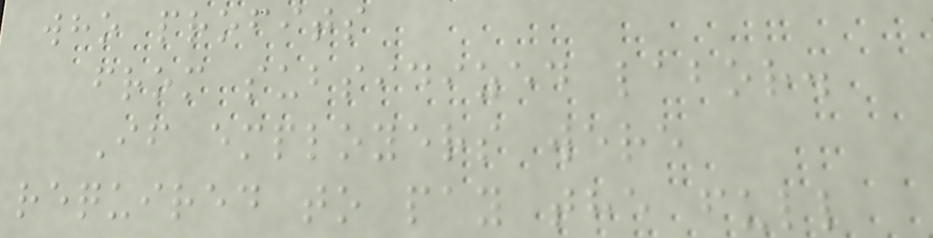who profits
from subsidized labor.
If employers were
required to pay the full
